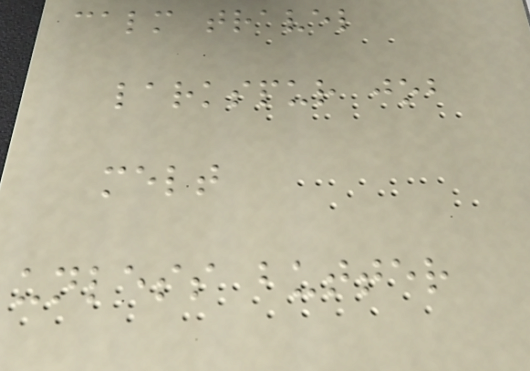calm travel
larkspur job
melt
unless butter
